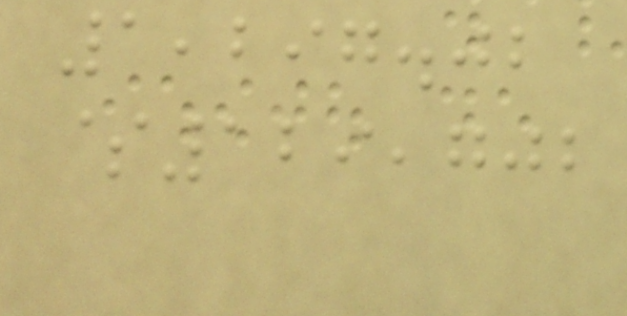1,297.02
$129,702
